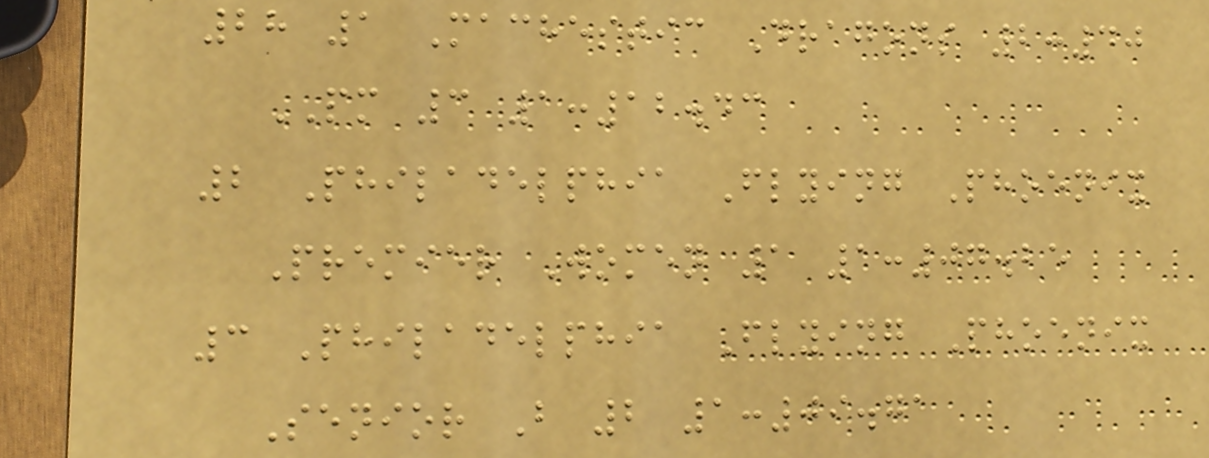28 1 Machestic Dragons 2:40
PM 3 1:12.43
2 Philadelphia Flying Phoenix
Premier Women 1 1:07.25
3 Philadelphia Flying Phoenix
Senior B 2 1:09.71
